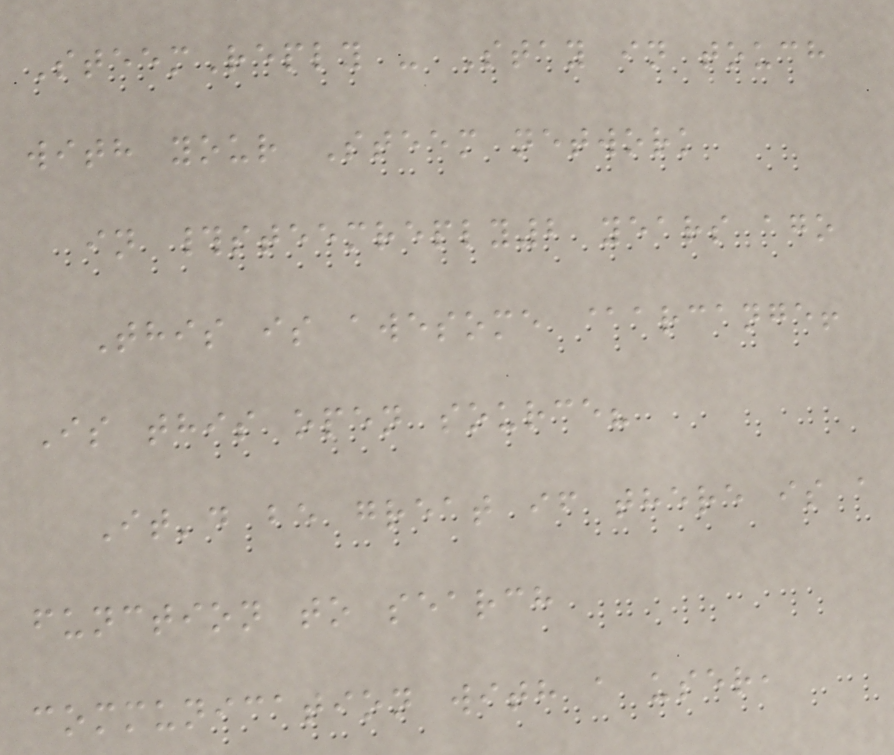SteemReply - Stay in touch
with your Steem network
in #steemreply2 years ago
This is awesome @arcange!
Is this open source?
It'd be great if there is a
function to search
communication with a user,
